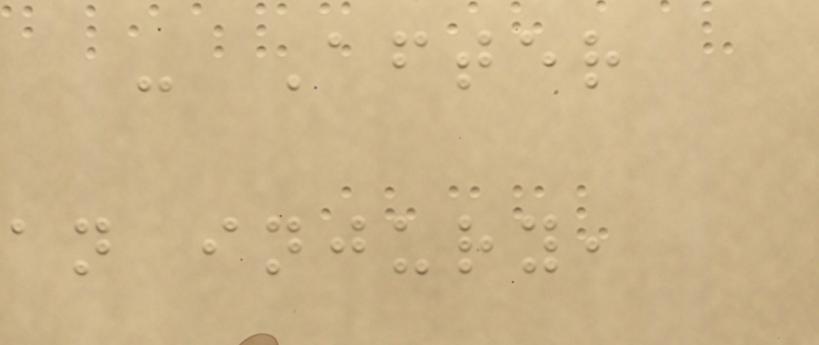- After
an injury,
